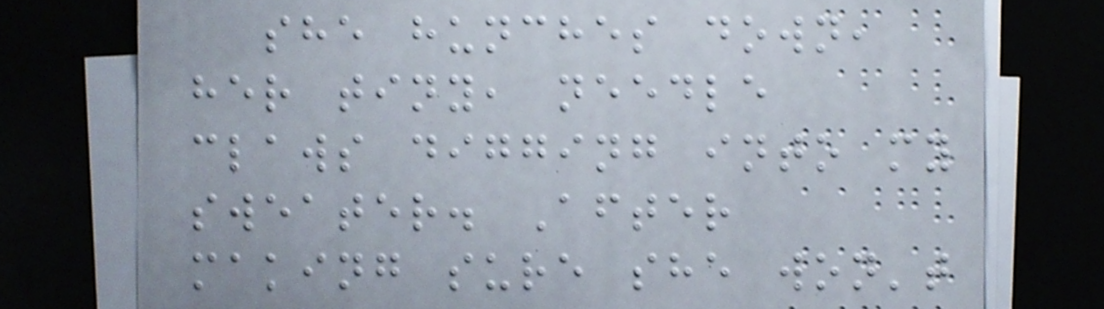she hunches down,
her tiny, needle
claws digging into my
sweater. After
making sure she won't
